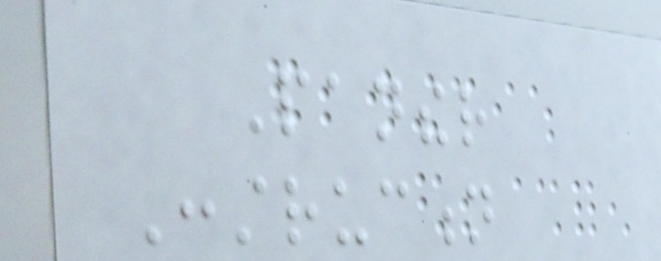Panther
Construction
